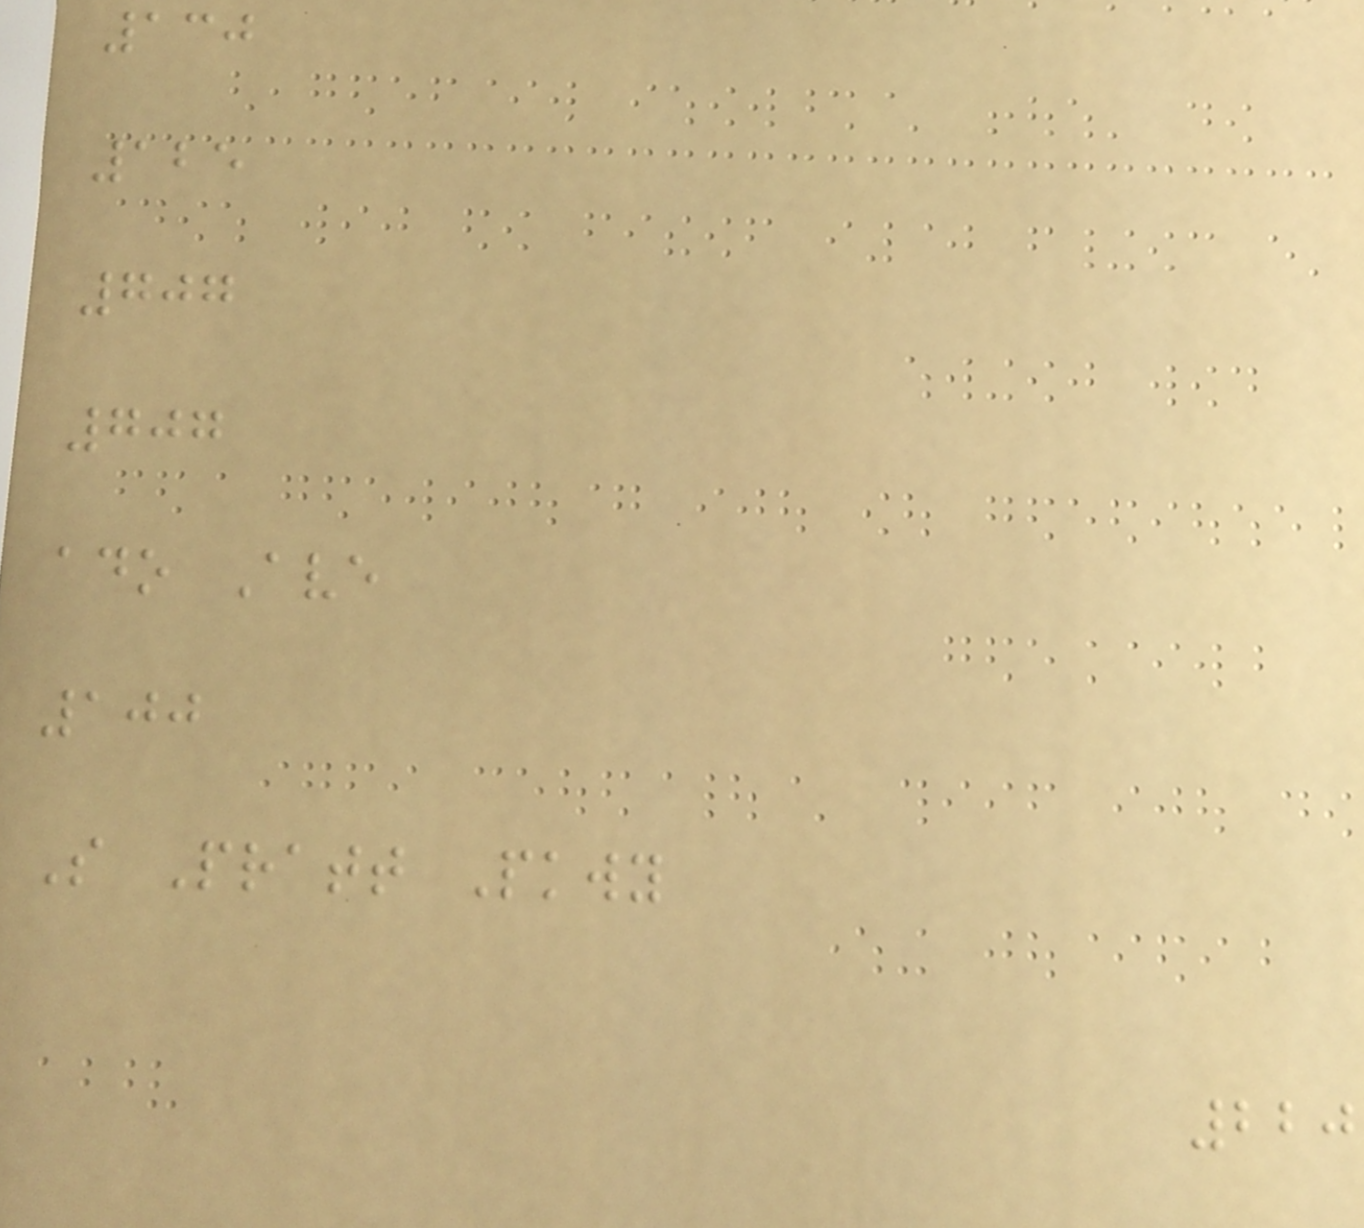130
125
707
707
ado Ave
100
S Pratt Pkwy
220
